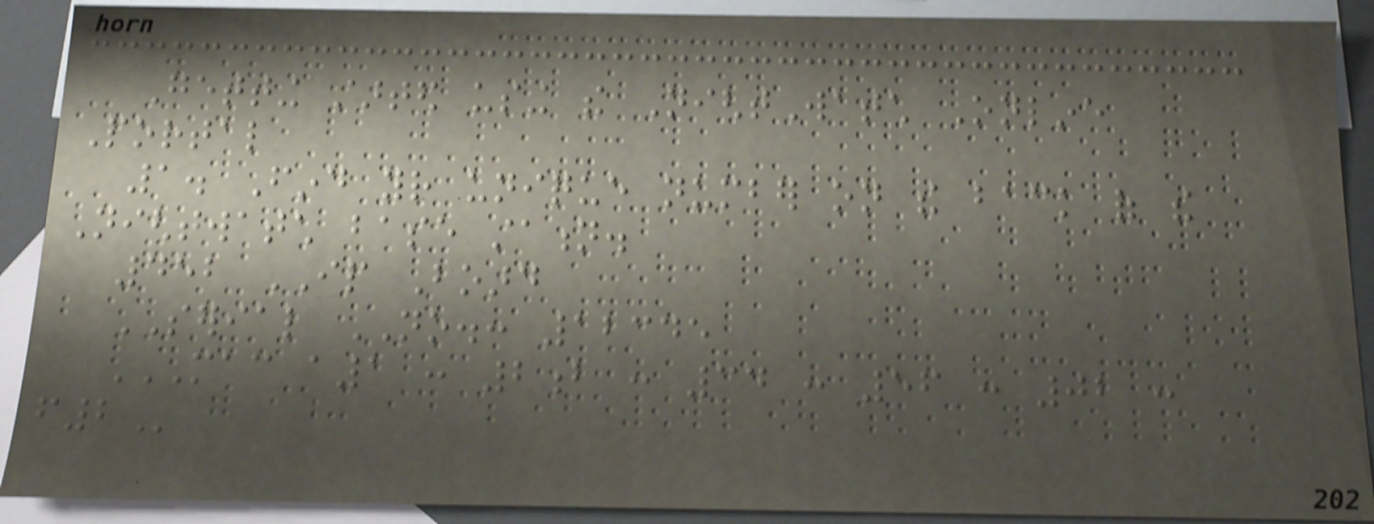Getting started using the NightWatch Online
Portal
1. Find your unique number on the back of the
Nightwatch base station.
452 IP Board
SERIAL NO.: 12345
MAC A1 : 2B : 34 : 56 : 02 :
F2
